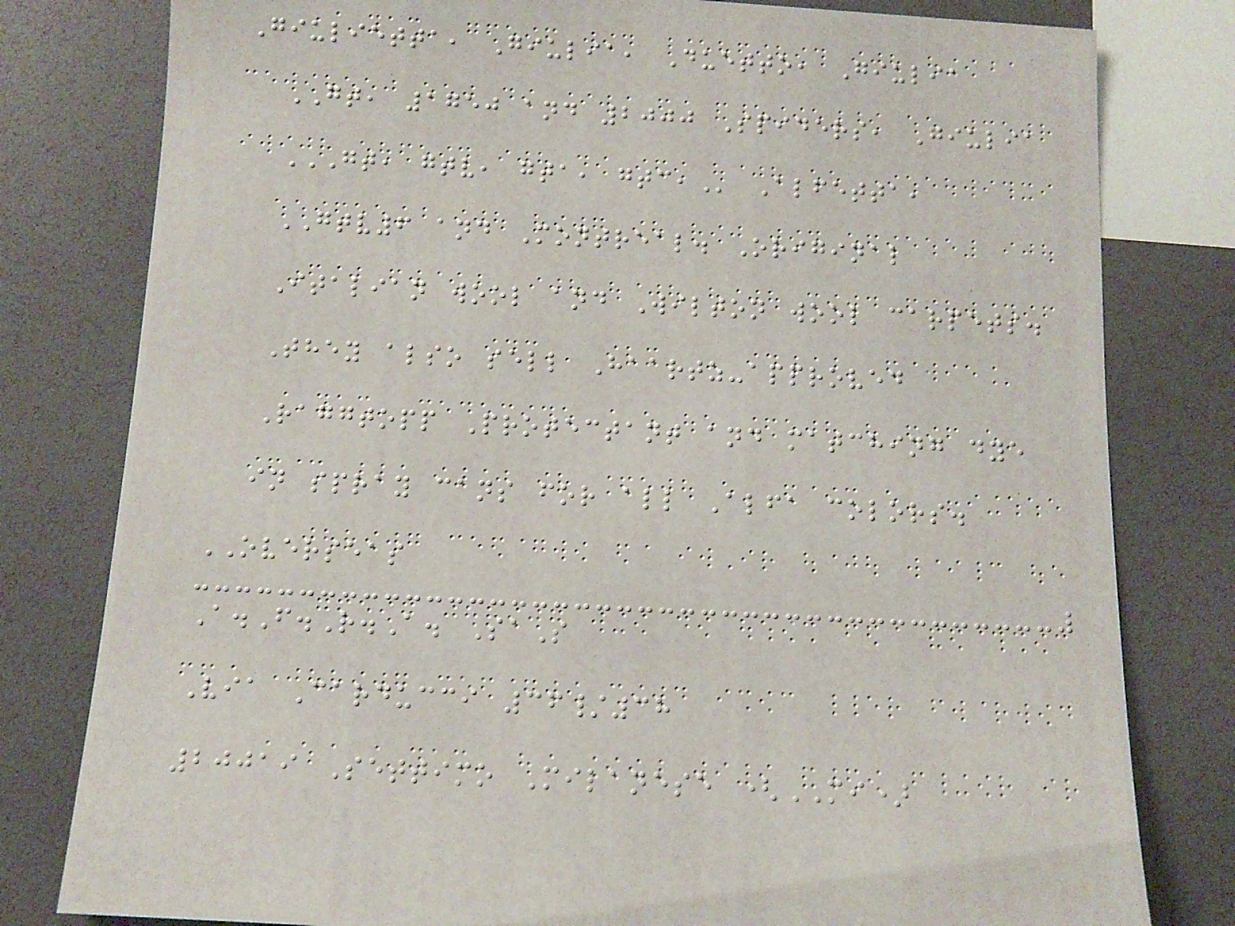Giulietta, Giulia, Duetto, Giulia
GT, 1750 and 2000 Spiders, Giulia
GT, GTV, GTA, GTC, Alfetta,
GTV6 and Montreal. Original
Italian wool and Wilton wool carpets.
They also sell Haartz-approved
Raggtopp Protectant and matching dye
in spray cans for all Alfa colors.
OVERSEAS
A.F.R.A. SaS
Via Carducci 36/38
20019 Settimo Milanese (MI)
